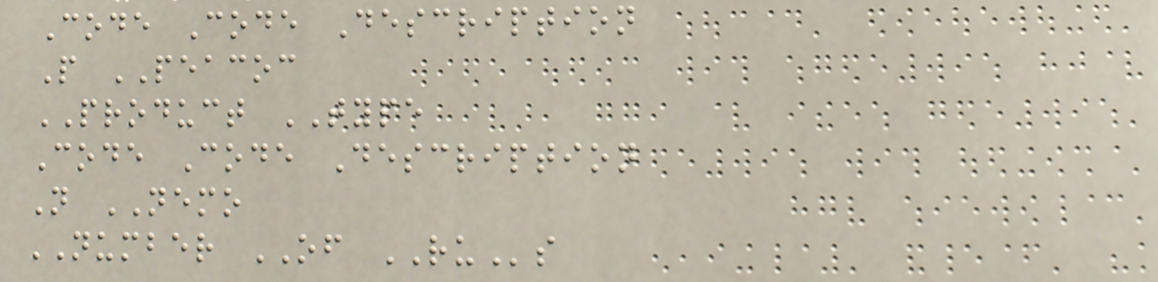Code Code Description
P PEACOC
PRODUCT TYPE
Code Code Description
N NEMO
NUMBER OF RUs
